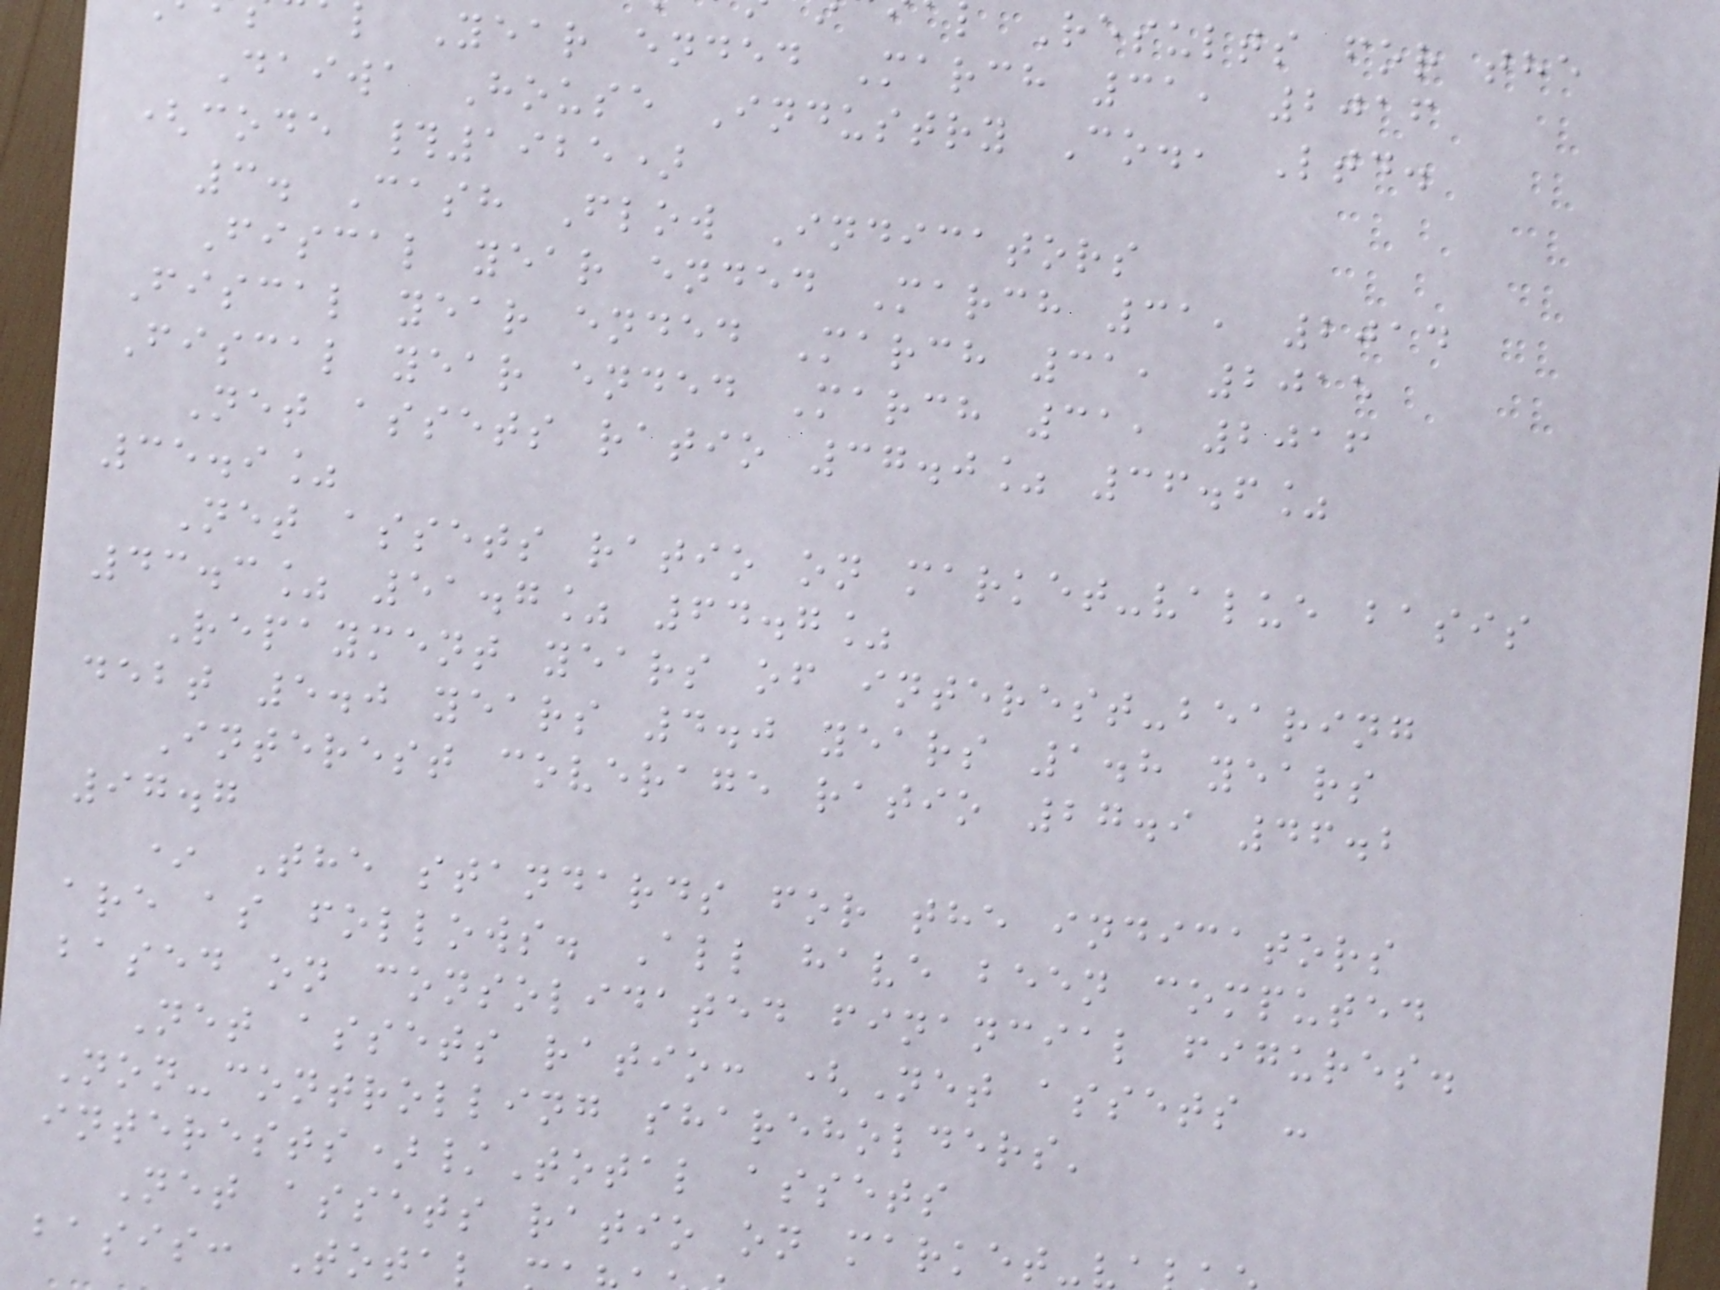Results for the
l Year ended March 31, 2016
Daiwa House Industry Co., Ltd.
(code #1925)
3. Cash Flow Indicators
Fiscal year ended March 31, 2014
Fiscal year ended March 31, 2015
Fiscal year ended March 31, 2016
Net assets ratio 37.0% 36.6%
35.9%
Net assets ratio on market-value basis
43.3% 51.7% 64.7%
Repayment years of interest-bearing
debt 5.0 years 4.0 years 1.8 years
Interest coverage ratio 27.9 46.2
97.7
* The standards for the indicators
are as follows. All have been computed
based on consolidated financial figures.
Net assets ratio: (Net assets -
Non-controlling shareholders'
interests)/Total assets
Net assets ratio on market-
basis: Total
